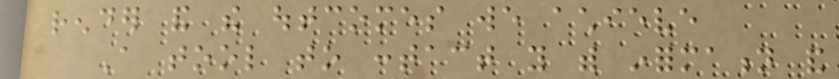render and the outcomes we achieve
A tool to contact you with information and
